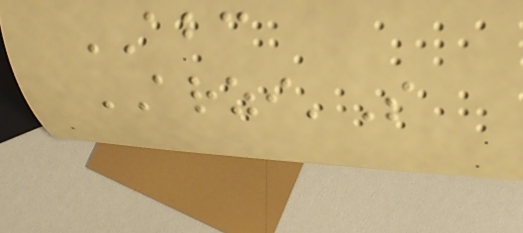ABC
ARZI'S
